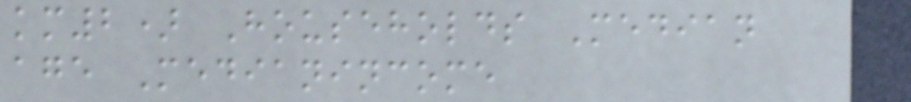km2) Households Median
age Medianincome
